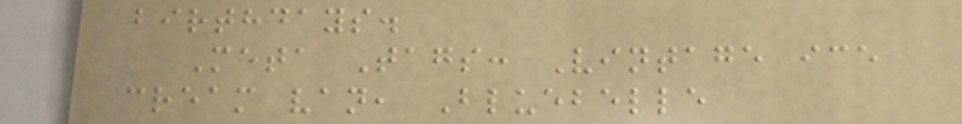birthdays.
Meta Tags: Vintage ice
cream van, Bluebelle
